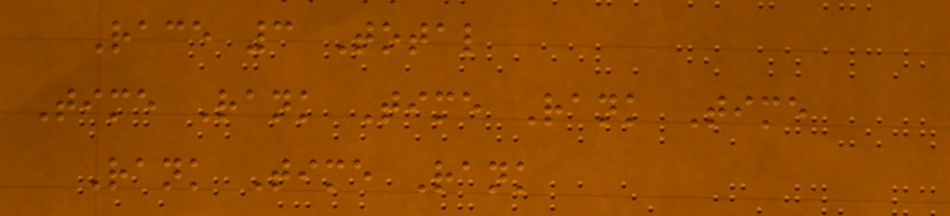Race 3 Total
Time Rank Time Rank Time
Rank Time Rank
